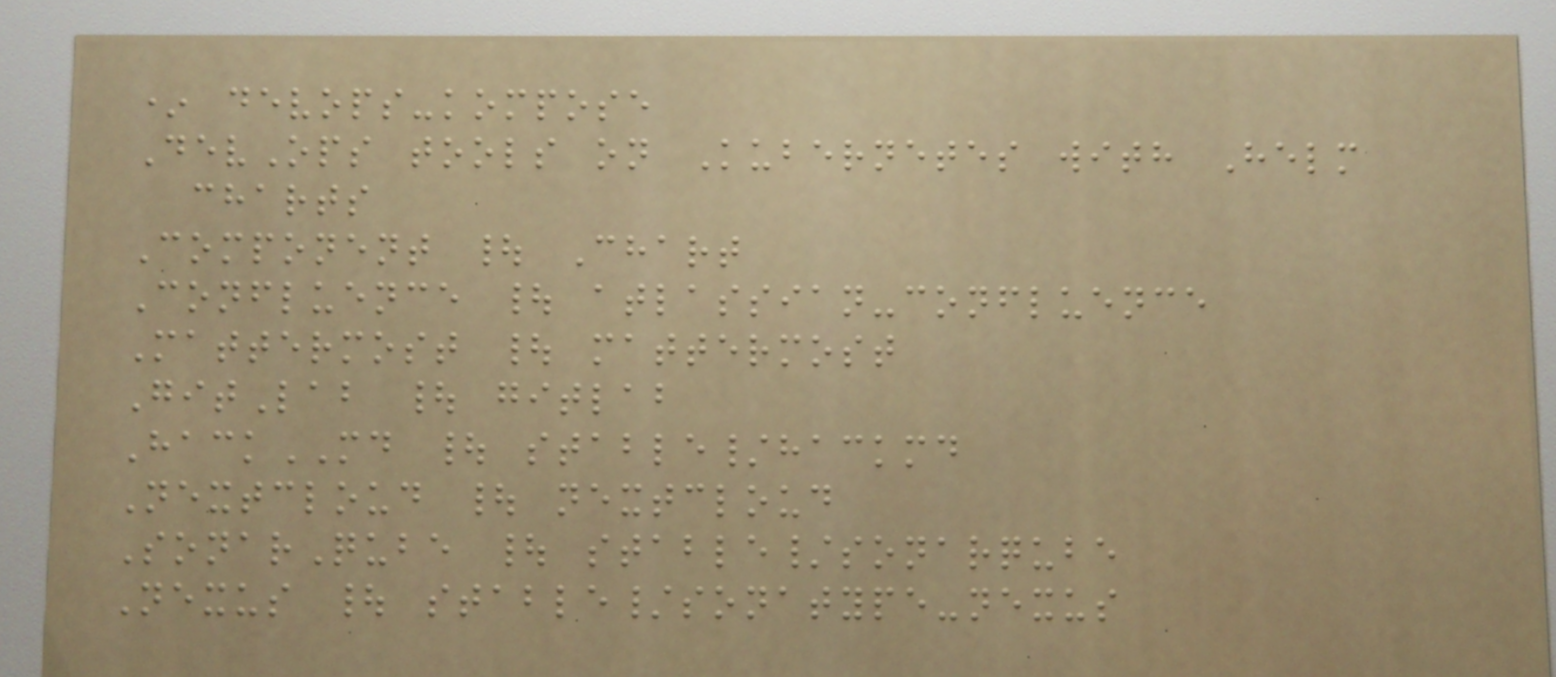* devops-kompose
DevOps tools on Kubernetes with Helm
charts
Component | Chart
Confluence | atlassian-confluence
Mattermost | mattermost
GitLab | gitlab
HackMD | stable/hackmd
Nextcloud | nextcloud
SonarQube | stable/sonarqube
Nexus | stable/sonatype-nexus
